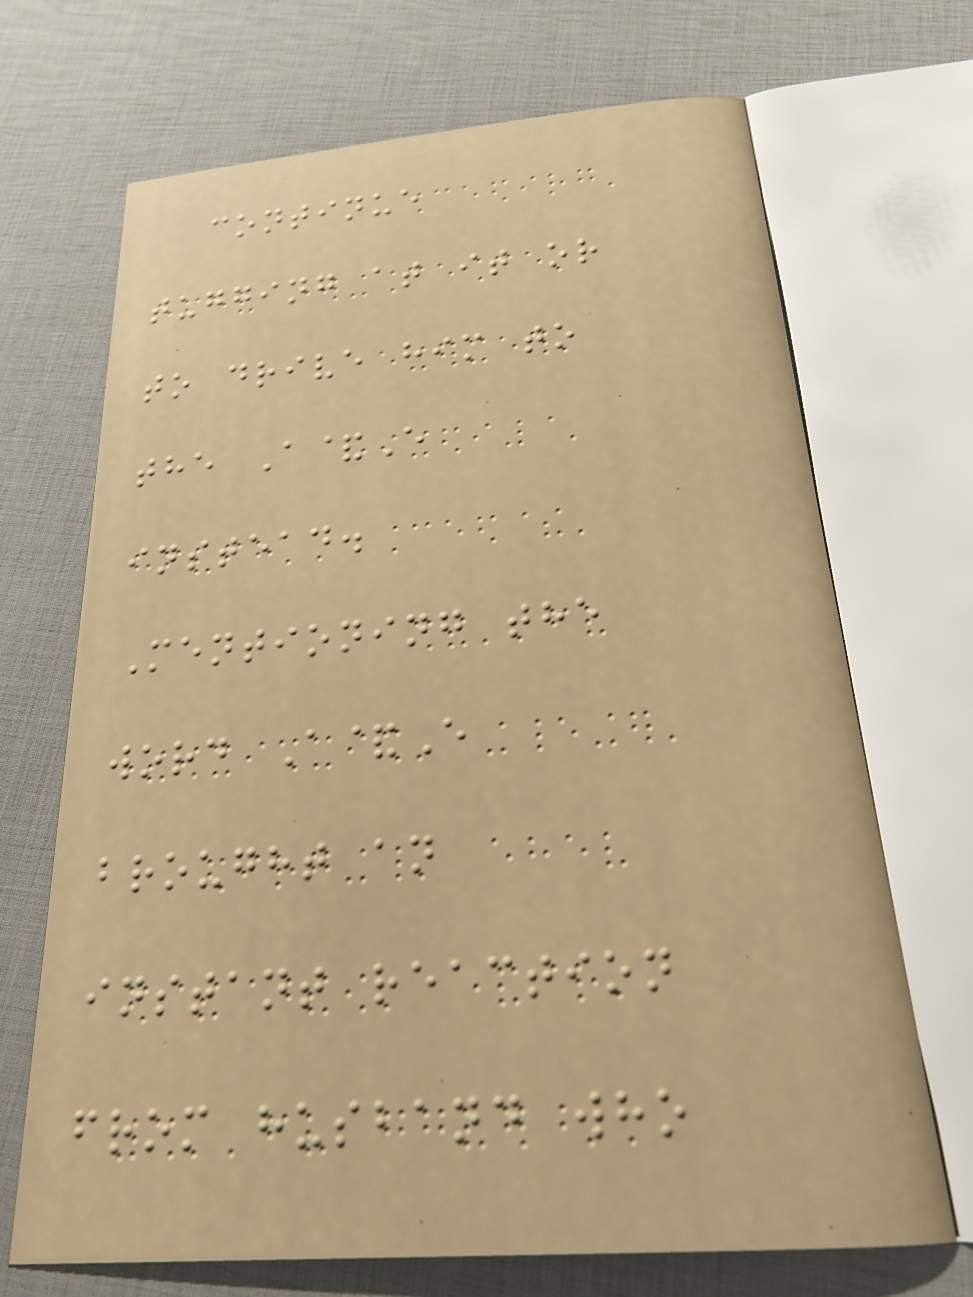continue
tugging at it or
to drive him to
the A&E
instead.
Mentioning the
word A&E
brought an
instant reaction
from husband who
